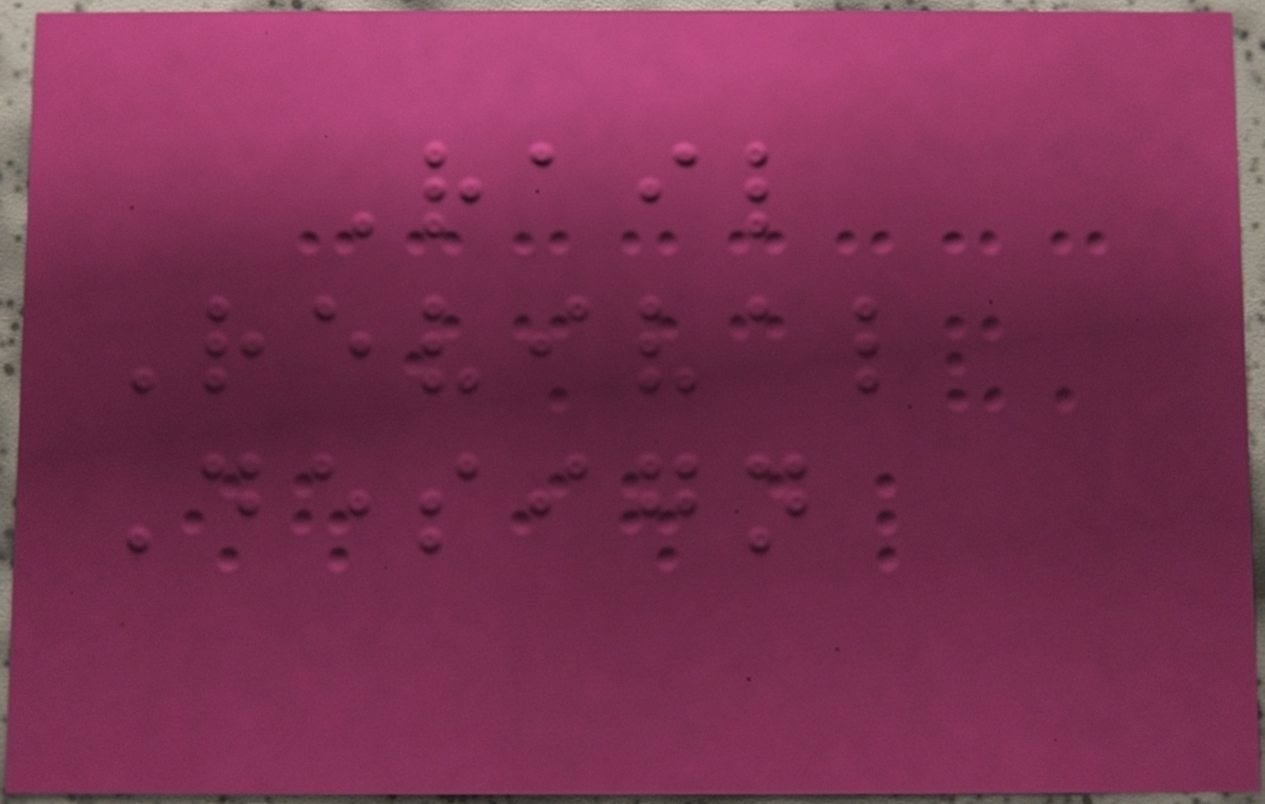Rail
Revival
Design
